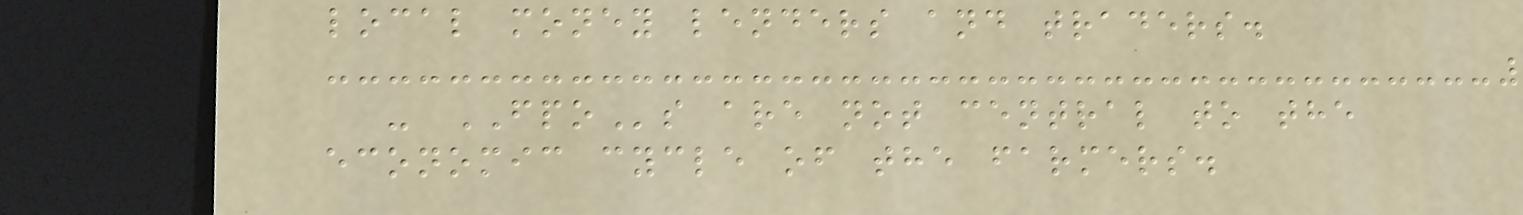local money lenders and traders.
- FPOs are not central to the
economic cycle of the farmers.
